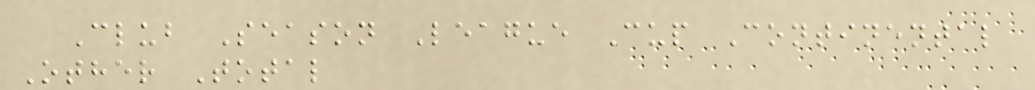Club Season League Cup Continental
Other Total
